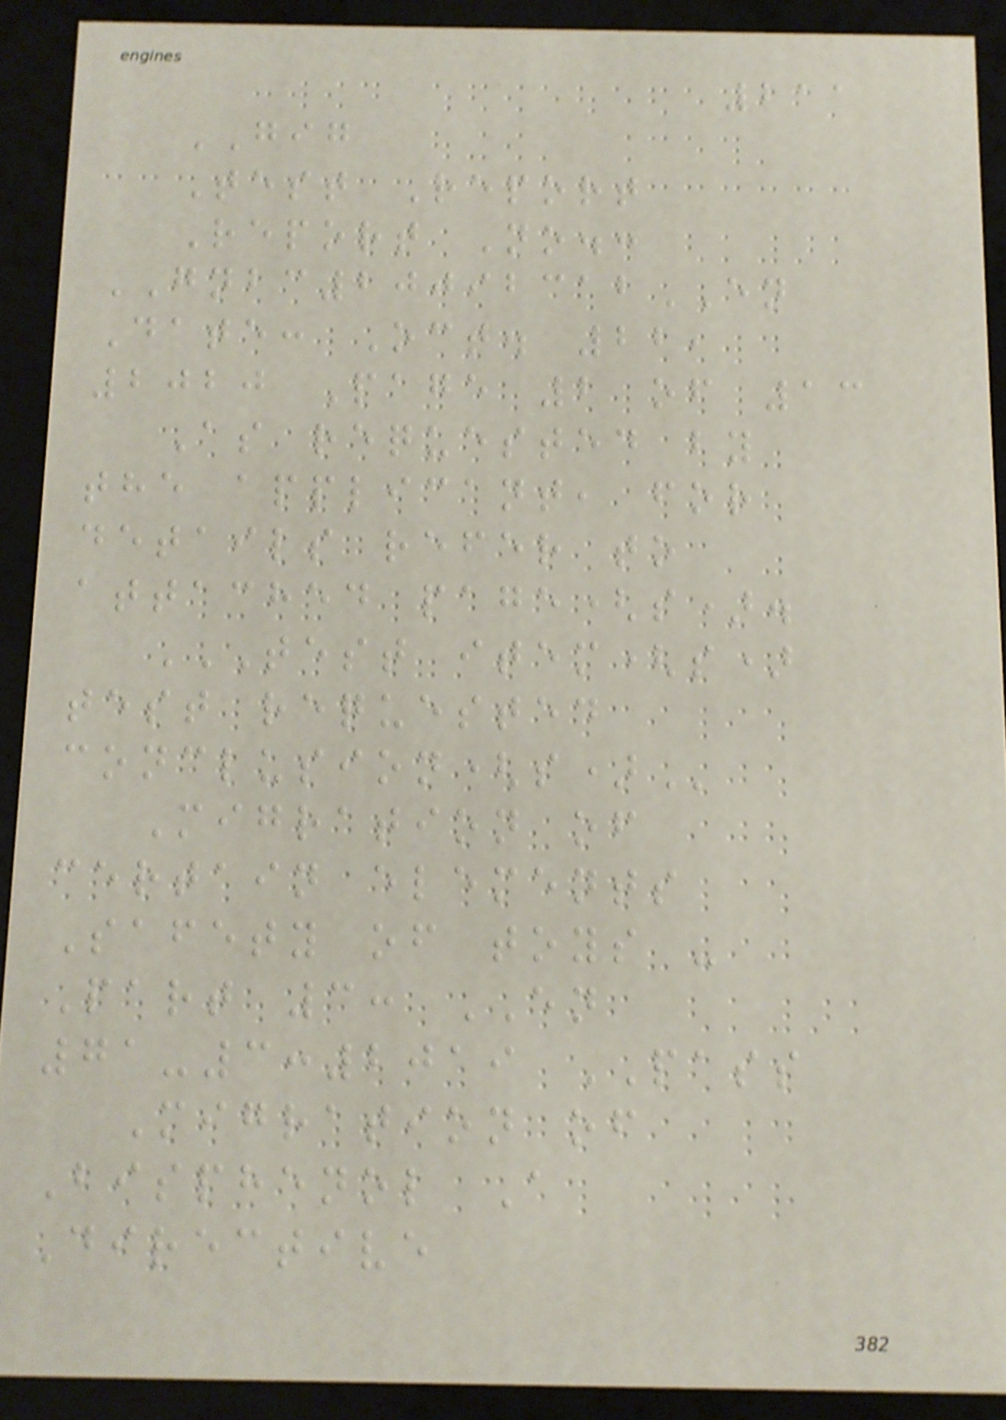211
GIG
Test Report
Report No.:
GNBC20092312EN
Date: Oct. 22,
2020 Page 2 of 13
As requested by
the applicant, for
details refer to
attached page(s).
TEST ITEM(S)
TEST REQUESTED
CONCLUSION(S)
Migration of
certain elements
Safety of toys -
Part 3: EN
71-3:2019 PASS
Migration of
Bisphenol A
Directive
